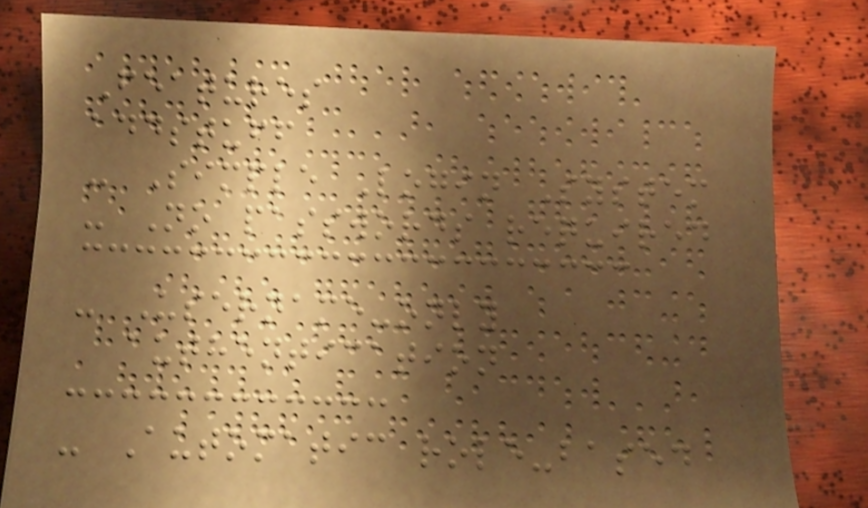Features
addstuff
- Simple Login System
- No passwords required
- Username-only
authentication
- Automatic role-based
